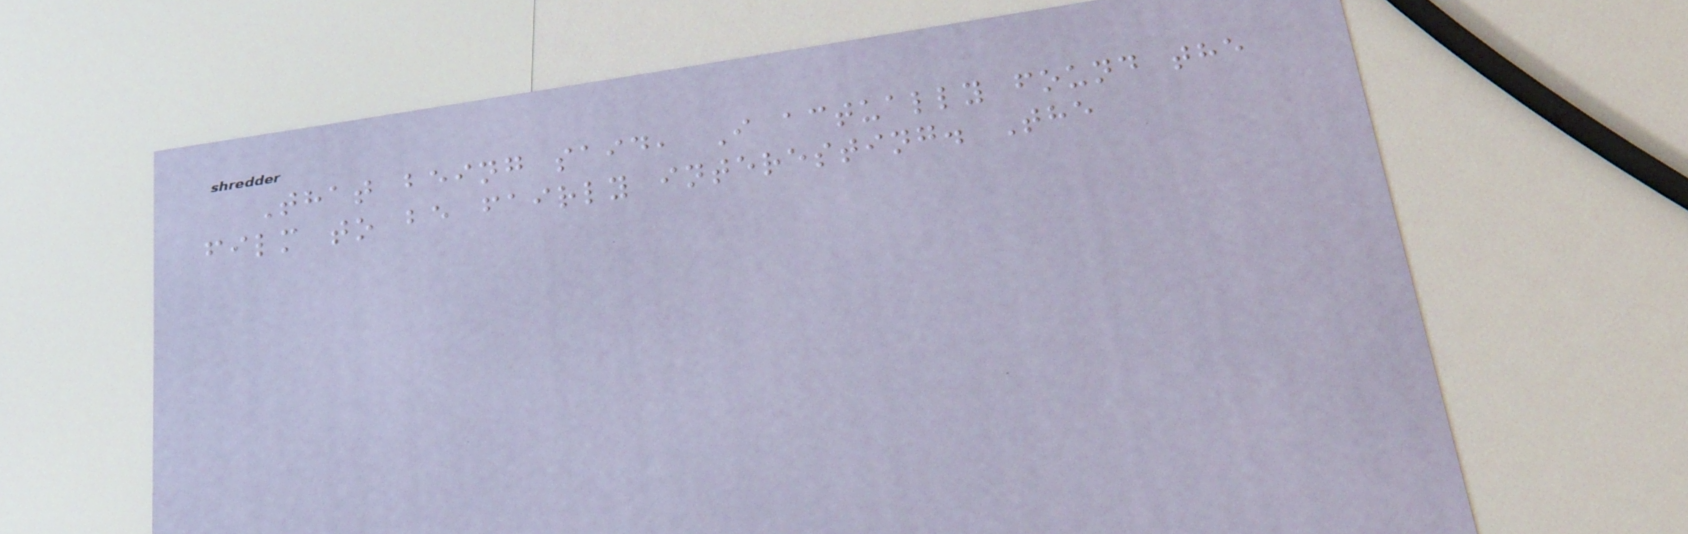That being said, I actually found the
film to be fairly interesting. The
